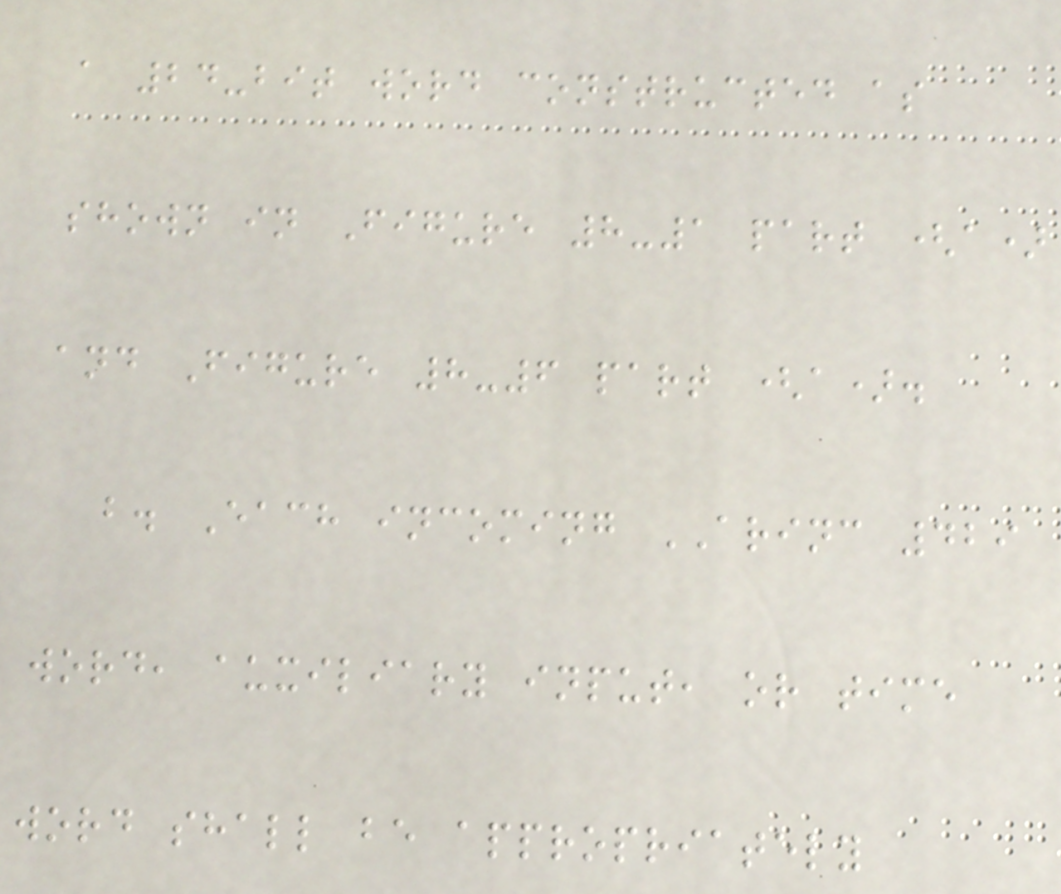a 24-bit word constructed as
shown in Figure 8-1 part (a)
and Figure 8-6 part (a).
b. Each incoming ARINC 429
word, auxiliary input, or time
word shall be appropriately
